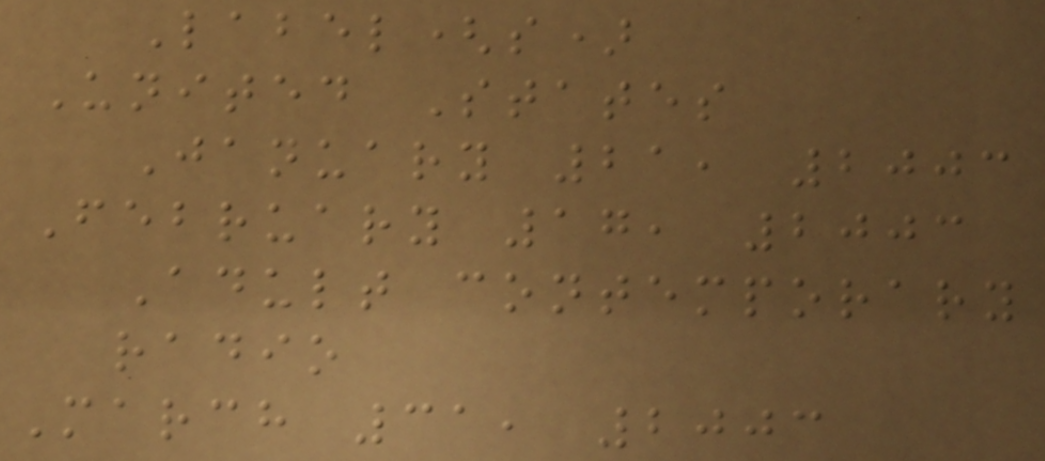Label(s)
United States
January 21, 2003
February 17, 2003
Adult contemporary
radio
March 31, 2003
